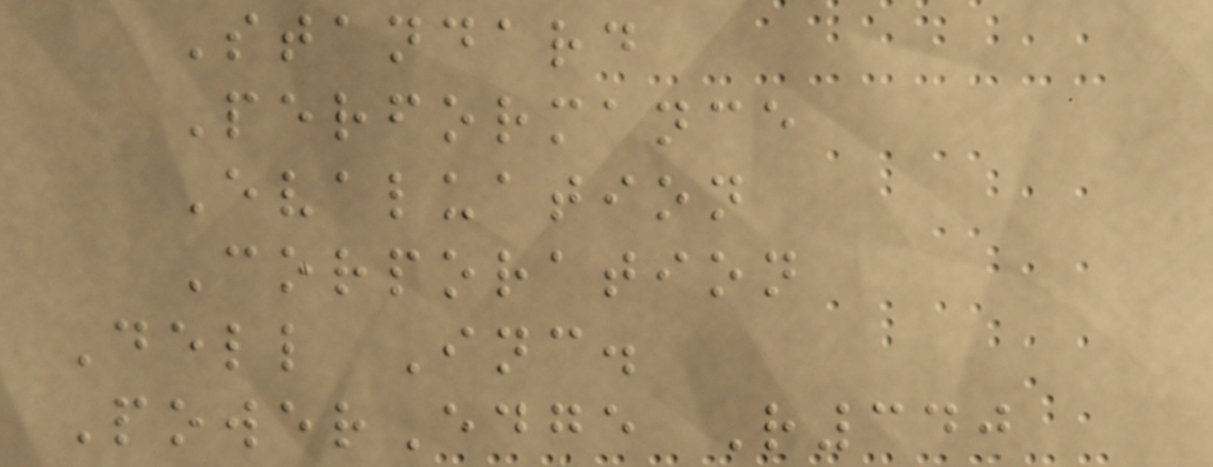Standard
Performance
Evaluation
Corporation
Dell Inc.
PowerEdge R340
